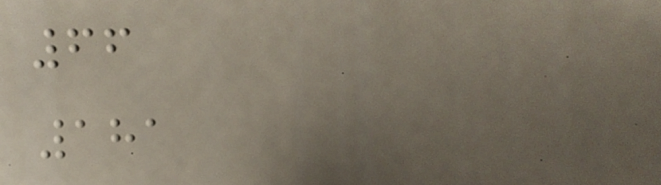66
181
